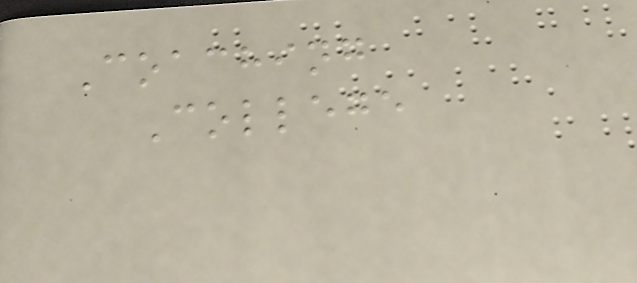Coaching
College
